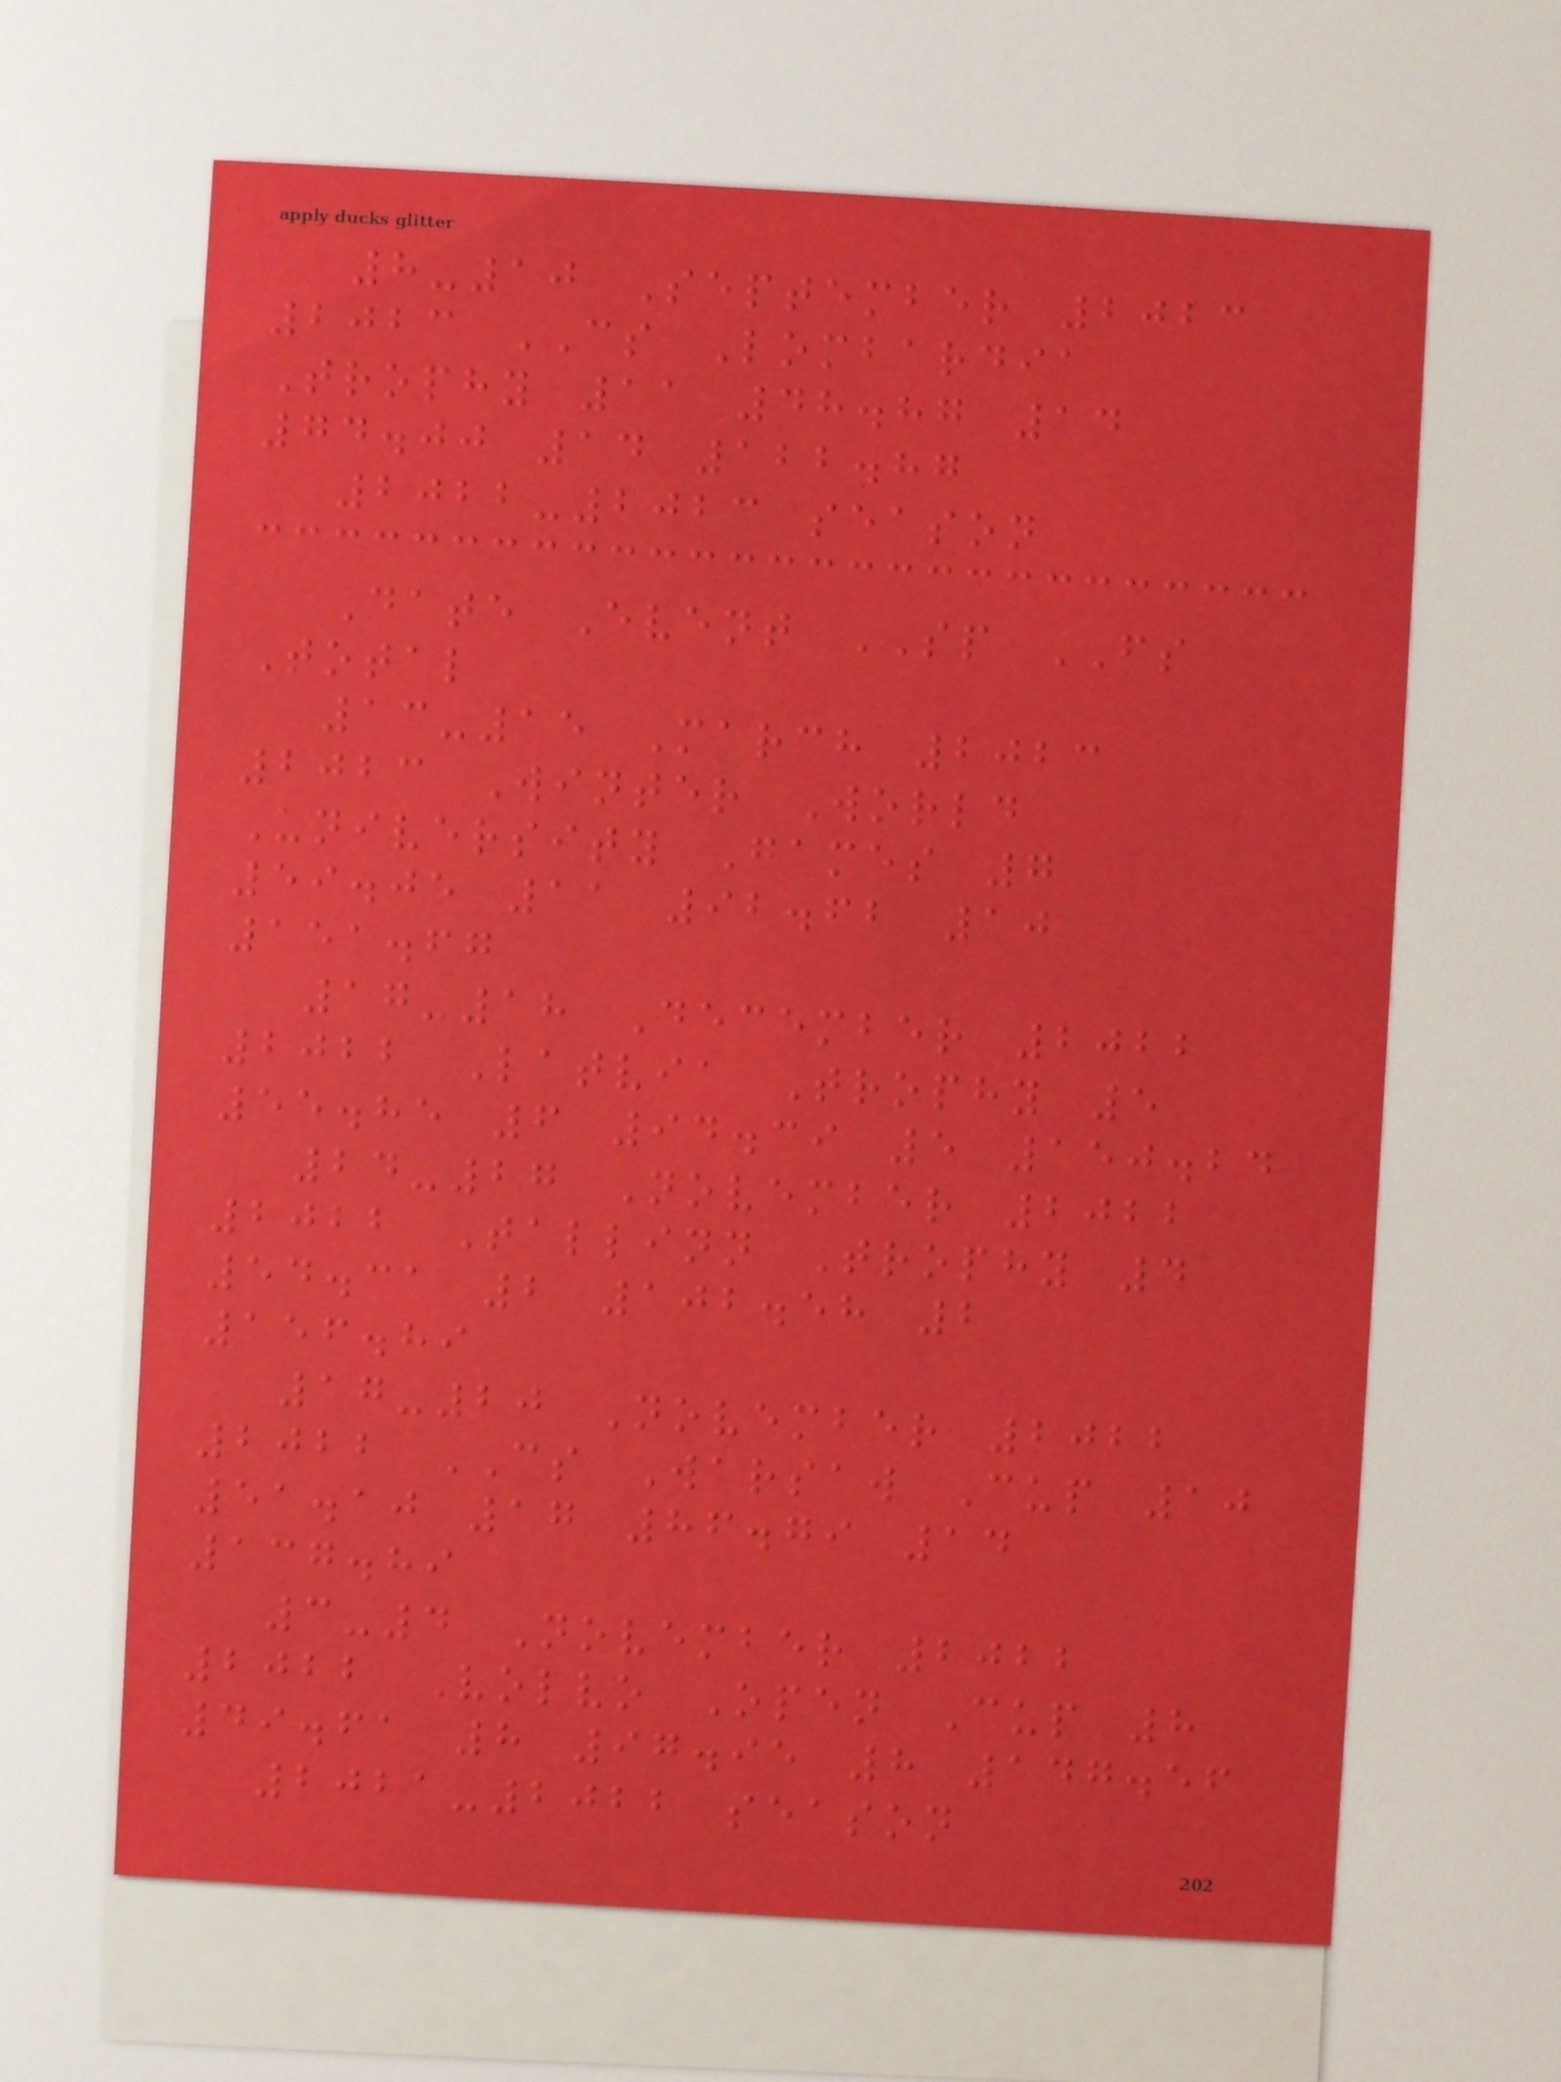8-10 September 2023
2023 CS Lombardia
Trophy 11 48.87 14
74.00 14 122.87
2022-2023 season
Date Event SP FS
Total
13-15 March 2023
2023 Winter World
University Games 7
59.05 11 92.62 10
151.67
17-18 December 2022
2022 Latvia Trophy 5
55.85 6 94.39 5 150.24
24-27 November 2022
2022 Tallinn Trophy 4
54.31 2 102.58 2
156.89
17-20 November 2022
2022 CS Warsaw Cup 10
51.10 17 86.79 14
137.89
3-4 November 2022
2022 Volvo Open Cup 8
49.61 8 97.95 8 147.56
2021-2022 season
